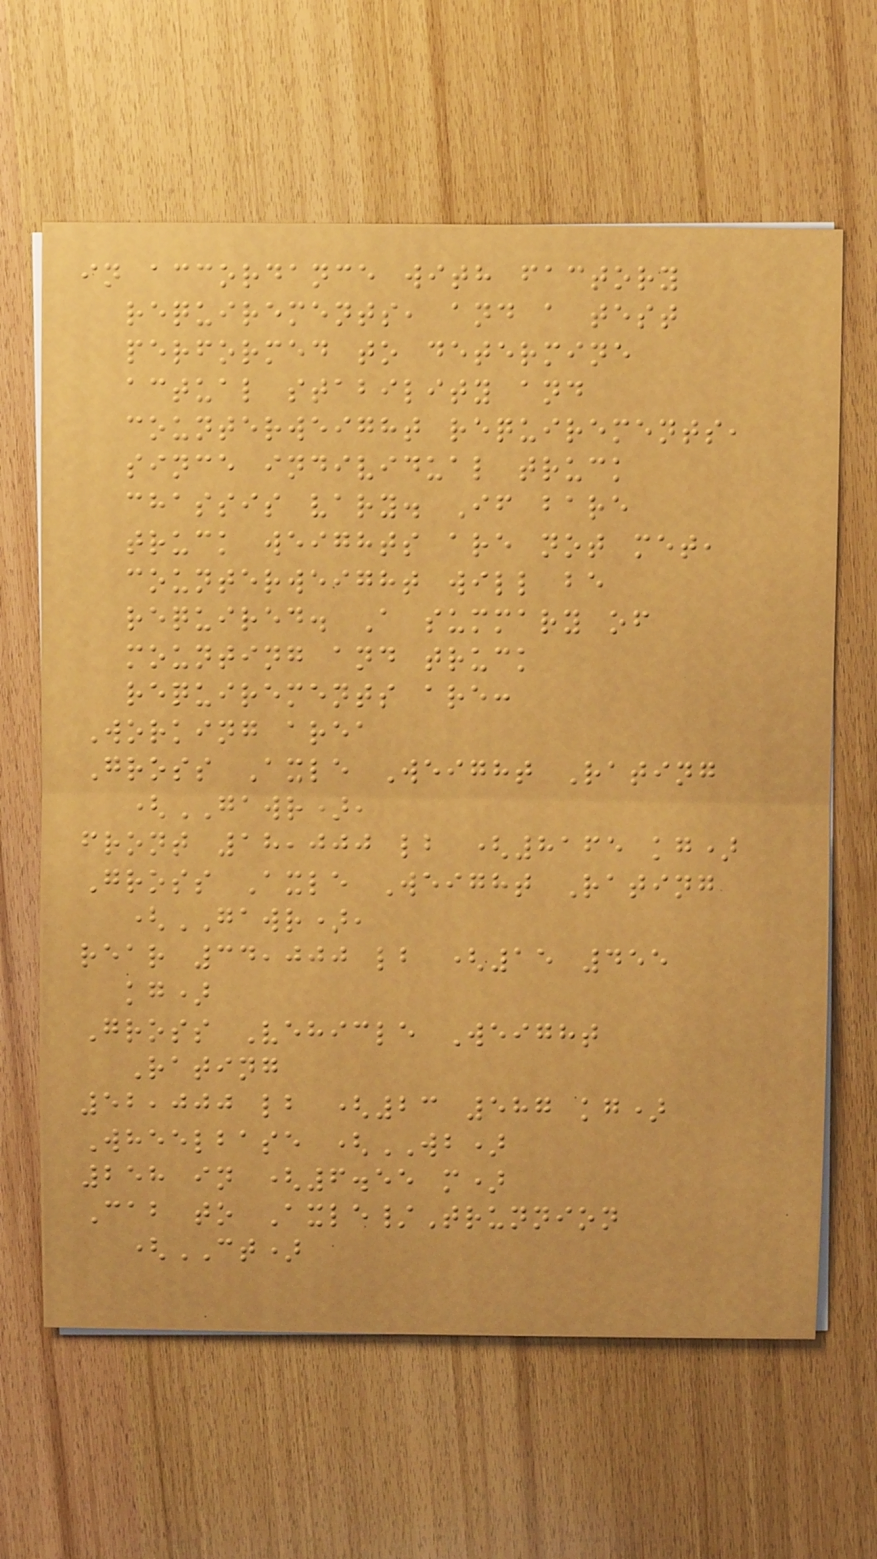in accordance with factory
requirements, and a test
performed to determine
actual stability and
counterweight requirements,
since individual truck
chassis vary. If bare
truck weights are not met,
counterweight will be
required. A summary of
mounting and truck
requirements are:
Working area
Gross Axle Weight Rating
(GAWR),
front 18,000 lb (8165 kg)
Gross Axle Weight Rating
(GAWR),
rear 34,000 lb (15 455
kg)
Gross Vehicle Weight
Rating
52,000 lb (23 587 kg)
Wheelbase (WB)
258 in (6.55 m)
Cab to Axle/Trunnion
(CT)
